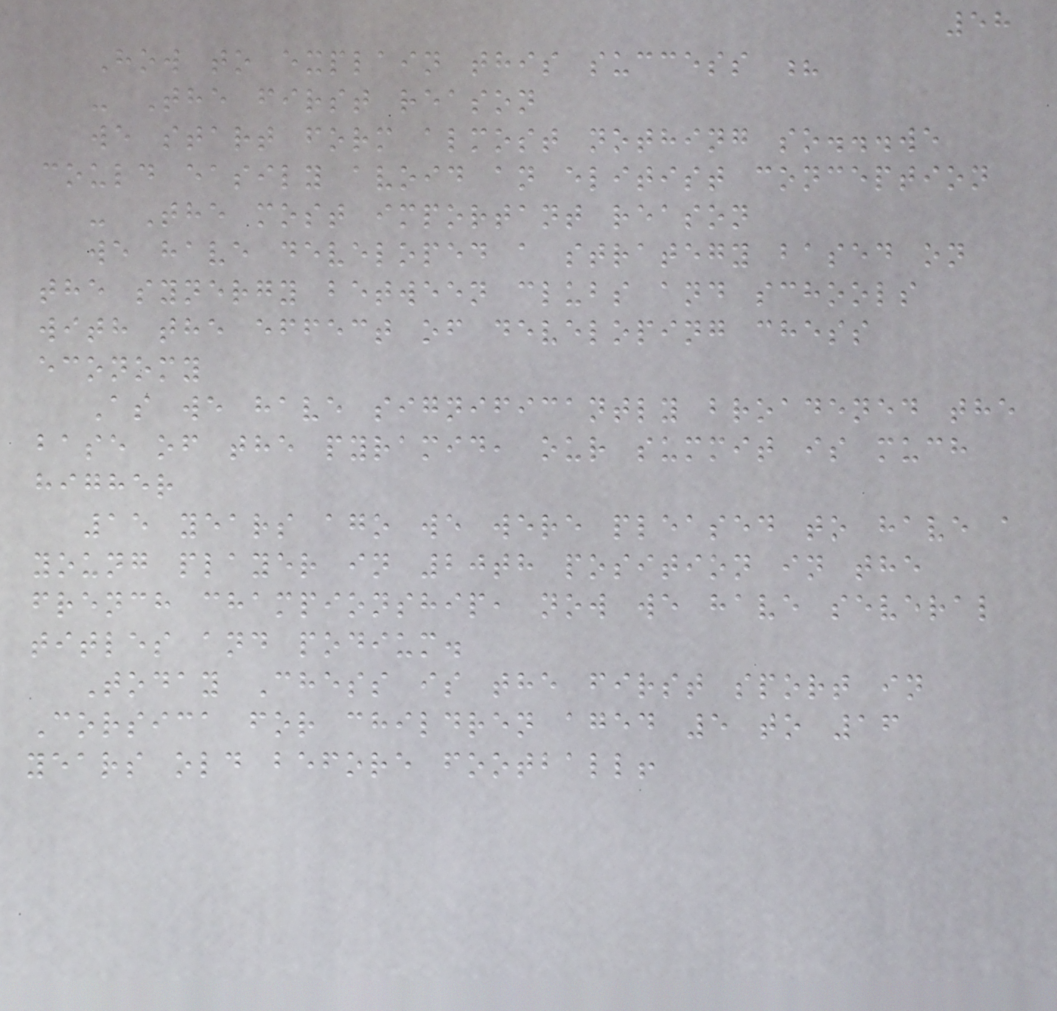58
How to explain this success ?
- The first reason
we start form almost nothing so...we
could easily avoid an elitist conception
- The most important reason
we have developed a strategy based on
the synergy between clubs and schools
with the effect of developing chess
economy
As we have significantly broadened the
base of the pyramid, our summit is much
higher
15 years ago we were pleased to have a
young player in 20th position in the
french championship, now we have several
titles and podium.
Today Chess is the first sport in
Corsica for children aged 5 to 16
years old before football!
